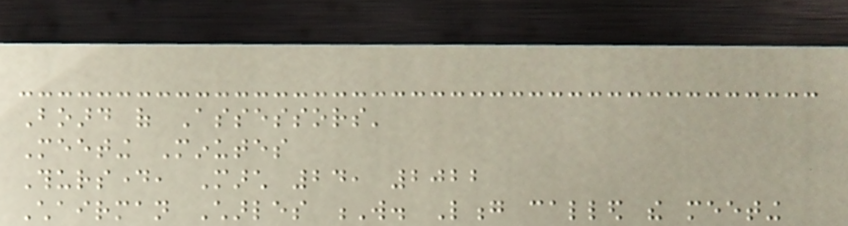Board of Assessors'
Meeting Minutes
Thursday, March 24, 2022
Chairman Charles W. Long called the meeting
